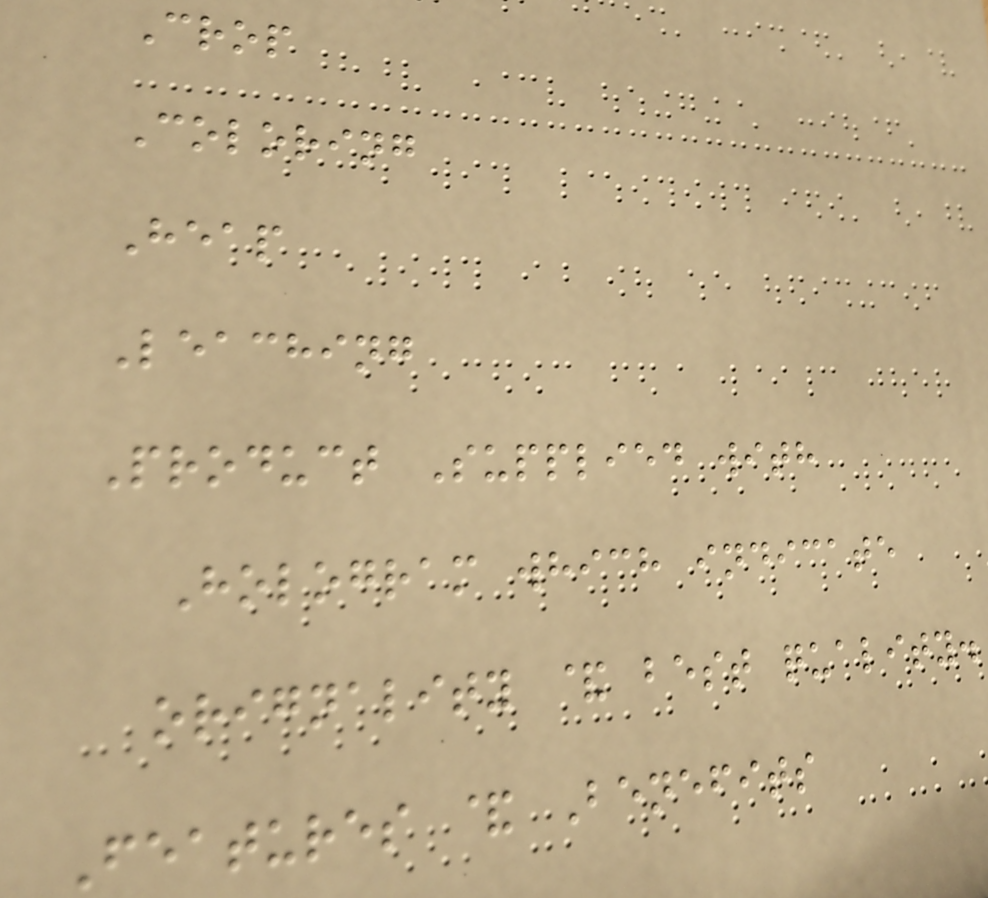Crop
Coloring
Heap
Leaching
Product Supplied with
Hologram which indicate
orignality & best quality.
Features & Benefits
